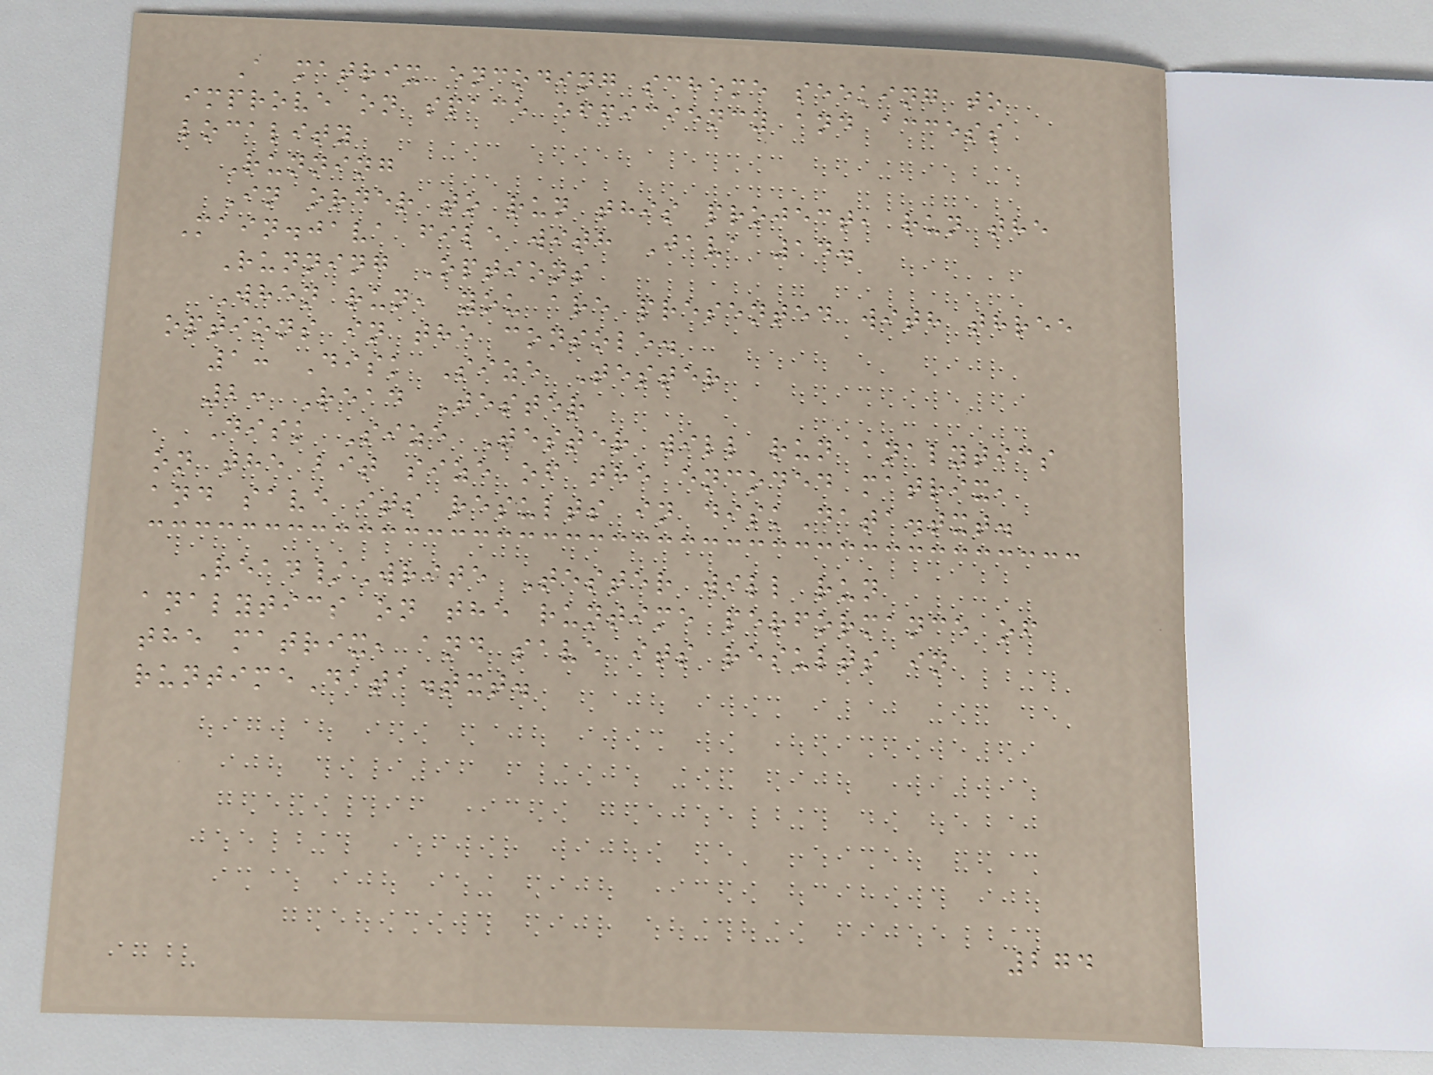A matrix encoding scheme seeking to
improve on space efficiency and access
locality
Running
In order to run this project, run the
Main.java file with Java 14.
Running Options
When run, you are presented with three
options in the console.
1: Disk Size Tester
2: Read Tester
Disk Size Tester will run analytics
on the bit size of the encoded matrix,
and save its results in diskData.txt.
Read/Write Tester will run
analytics on the runtime performance of
the matrix, and save its results in
runtimeData.txt.
274
